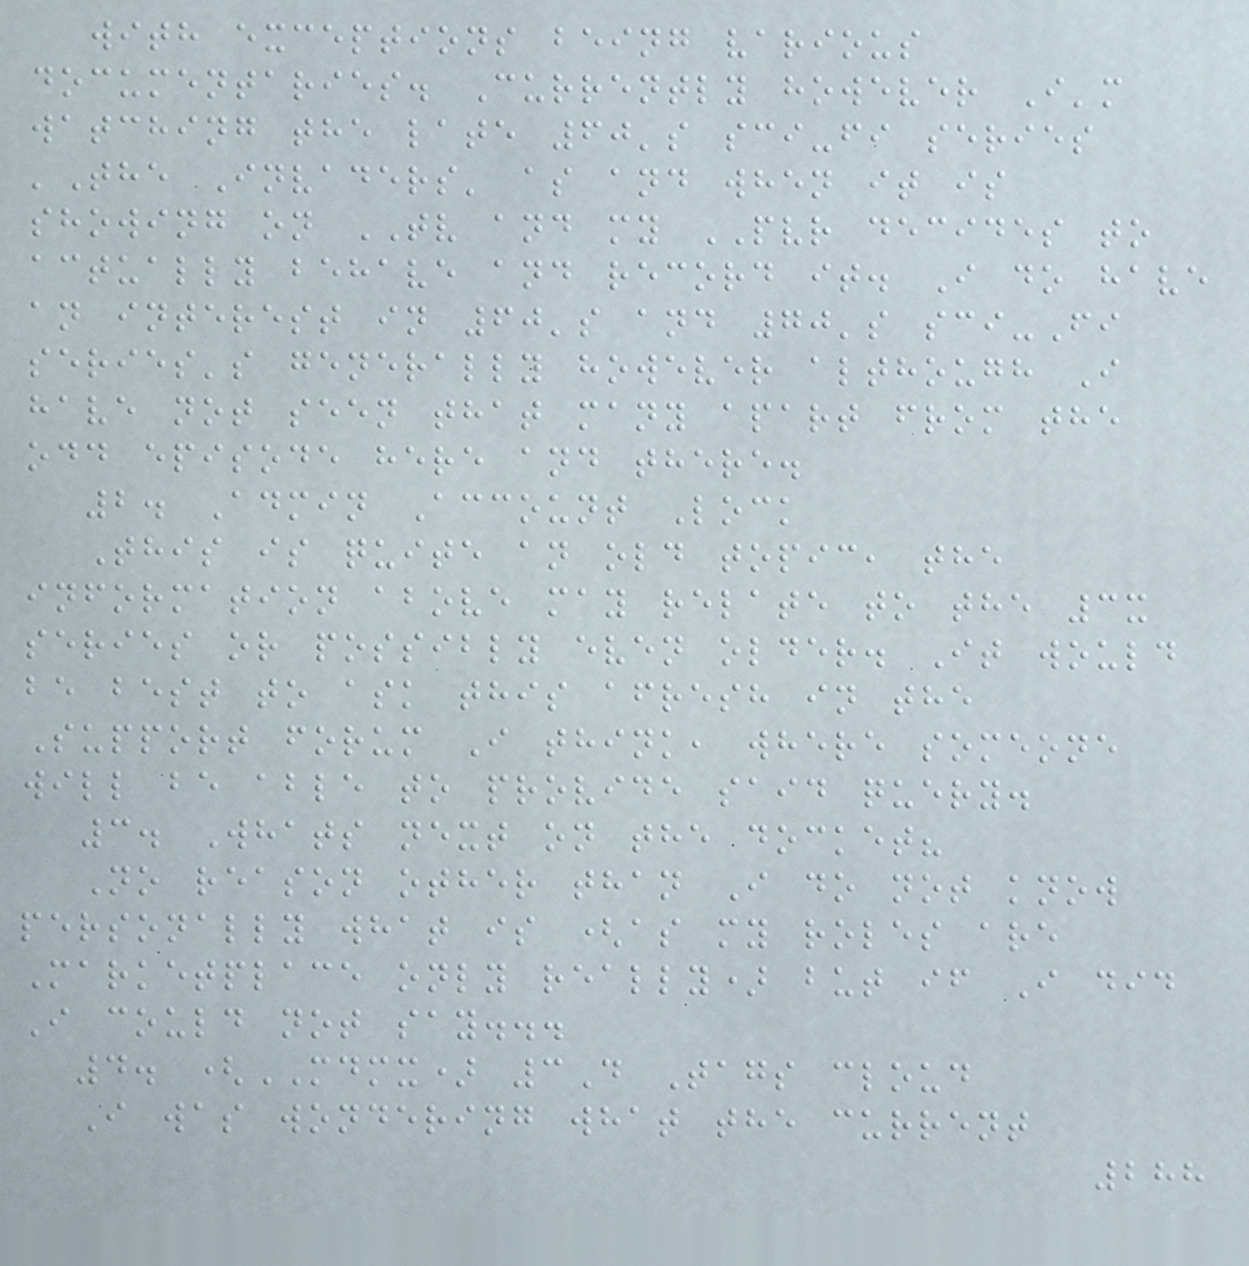with exceptions being various
documentaries. Currently however I'm
watching the late 60's sci-fi series
'The Invaders' as and when it is
showing on TV and my PVR decides to
actually behave and record it. I do have
an interest in 60's and 70's sci-Fi
series's generally however although I
have not seen that many apart from the
odd episode here and there.
2. Admin Account Lock
This is quite an old topic, the
information above may relate to the 3x
series or possibly even older. It would
be best to ask this afresh in the
Support forum I think, where someone
will be able to provide said query.
3. Whats next on the docket?
No reason other than I do not know
personally what is (as my roles are
Marketplace only really) but if I did
I could not say...
4. (MDMX) 3D Tags cloud
I was wondering what the current
288
